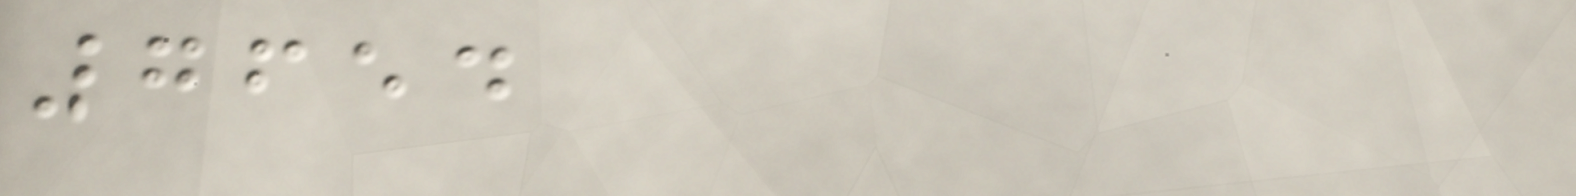7654
